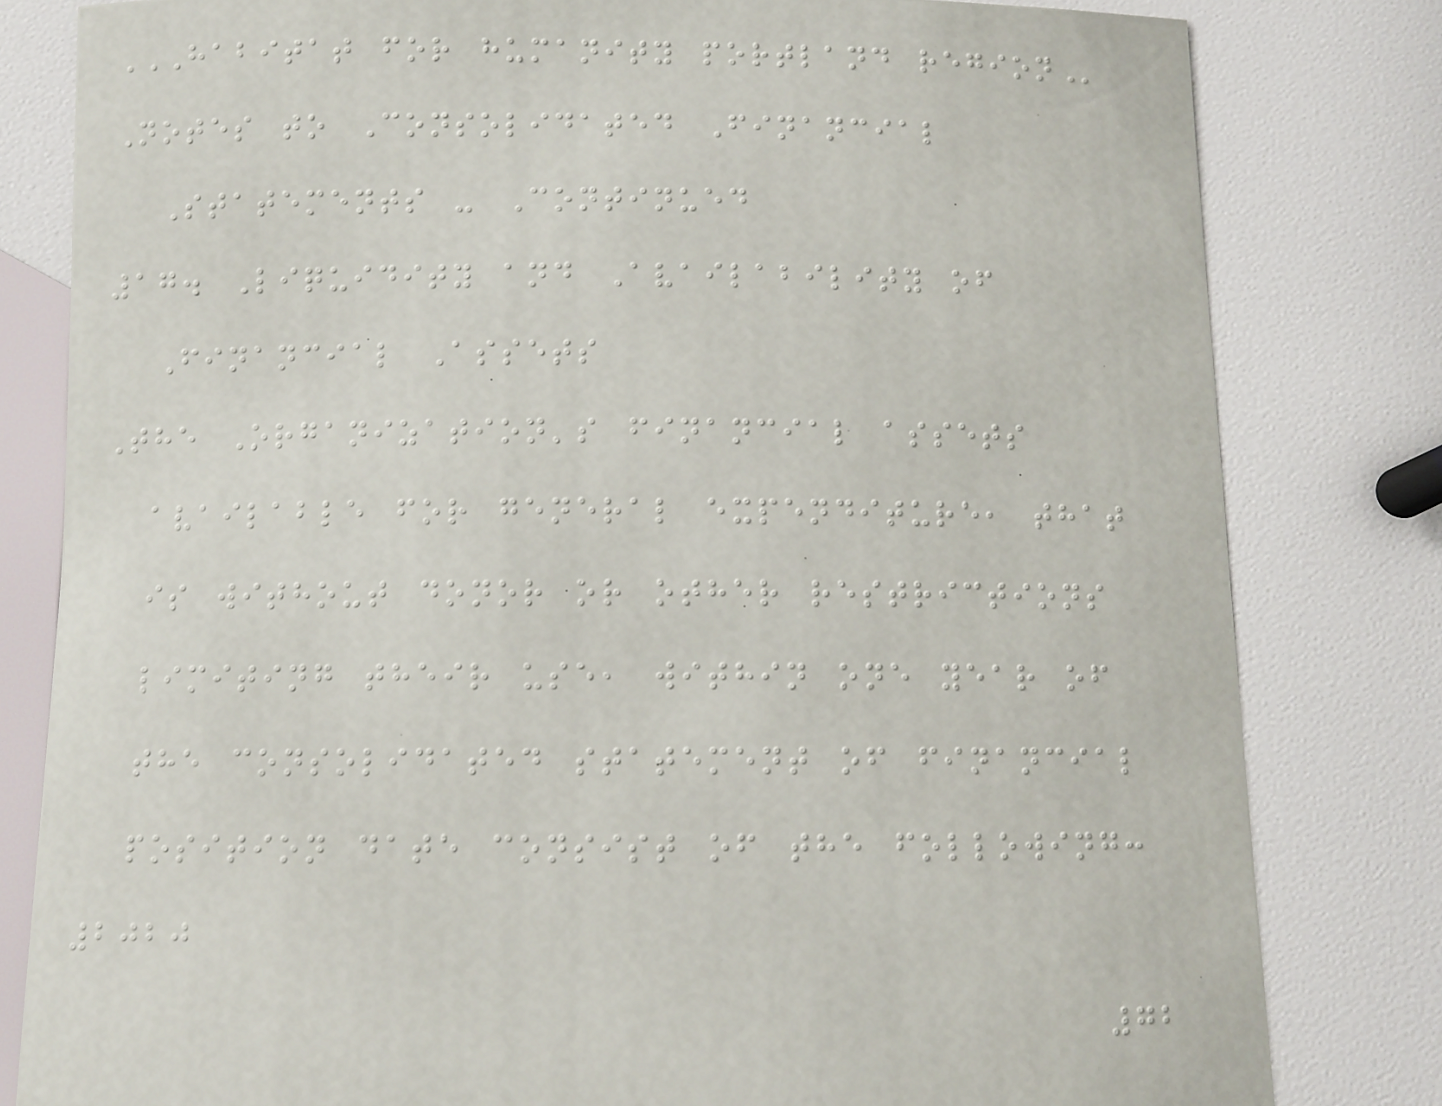HABITAT FOR HUMANITY PORTLAND REGION
Notes to Consolidated Financial
Statements - Continued
17. Liquidity and Availability of
Financial Assets
The Organization's financial assets
available for general expenditure, that
is without donor or other restrictions
limiting their use, within one year of
the consolidated statement of financial
position date consist of the following:
2020
72
